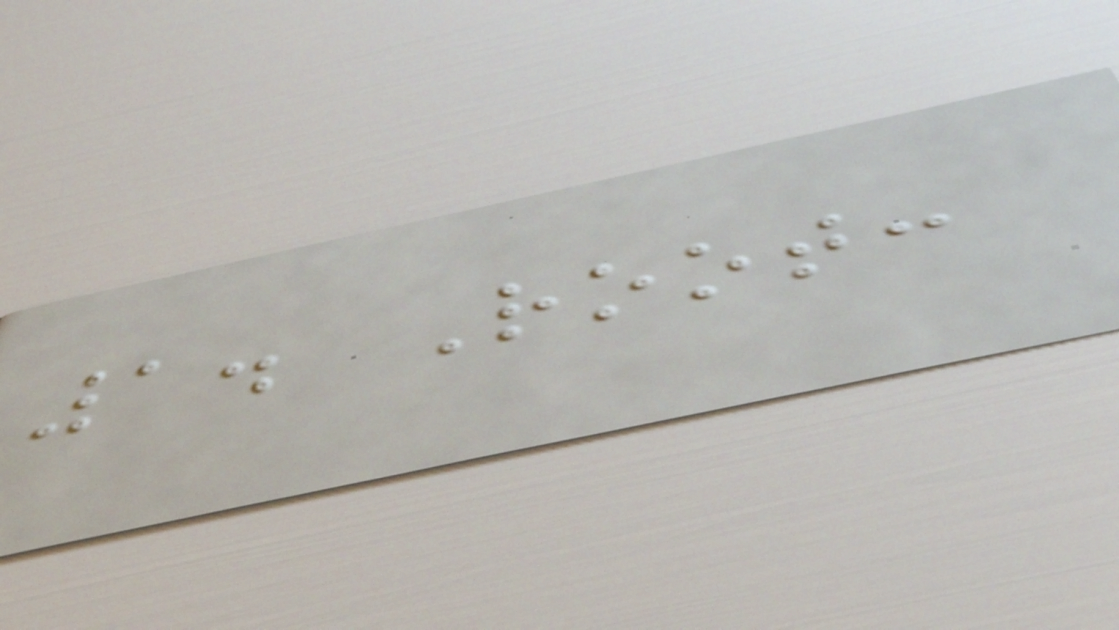1. Root:
